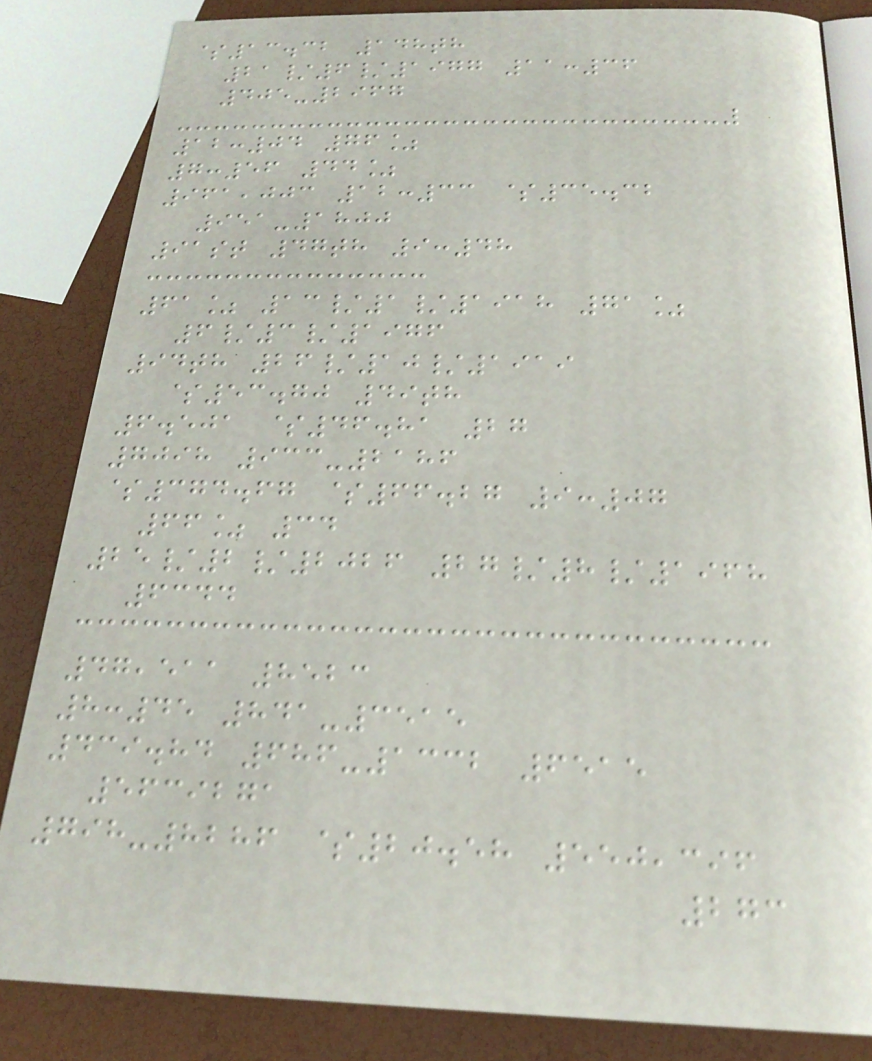$13.32 148th
21/6/1977 11:36
405-2967
12:04 76%
7:56 44%
961,003 12:33 $35.32
951-1800
91st 47th 9:48
61% 13/1/1918 71%
6/3/1976
94th 26/10/1919
$53.70 49th
6.501 $46.81 27
7098 933-2186
$374.67 $66.27 9:07
66% 34
25/2/2026 27/8/1968
6344
47,511 8523
8:45 841-3515
439.84 686-1332 6515
5639271
798-8286 $20.58 550,396
273
